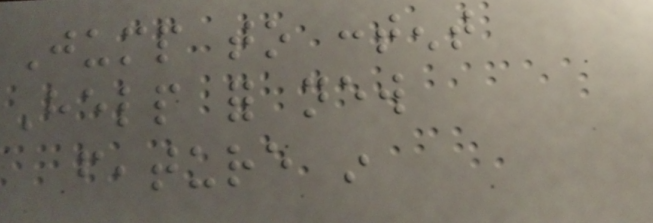Jump to content
Help for new
feature in
